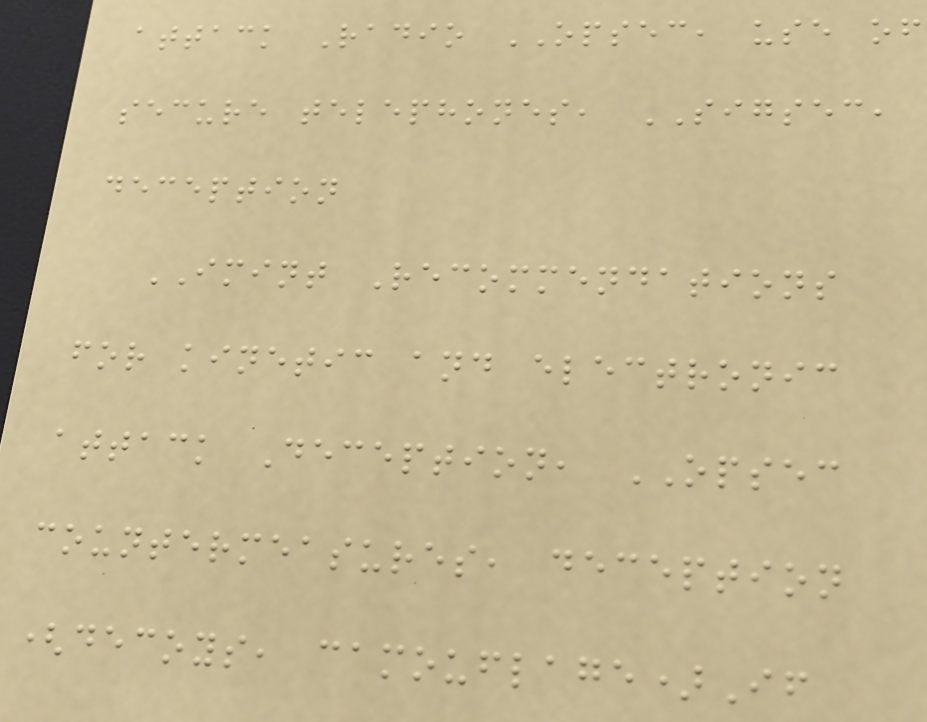attack Radio OPSEC, use of
secure telephones, SIGSEC,
deception
IMINT Recommendations
for kinetic and electronic
attack Deception, OPSEC
countermeasures, deception
(decoys, camouflage)If
